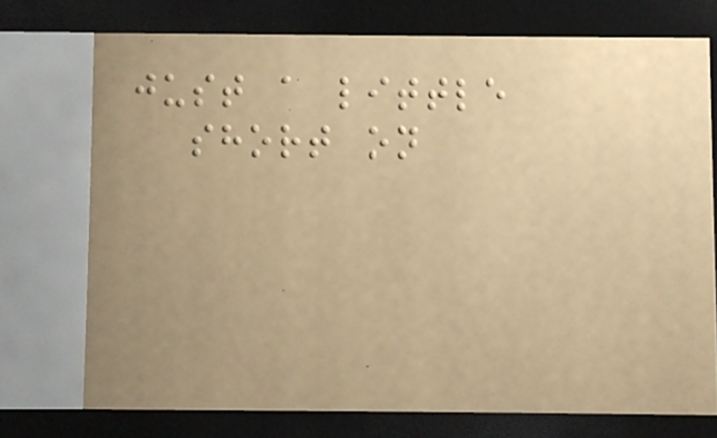just a little
short on
